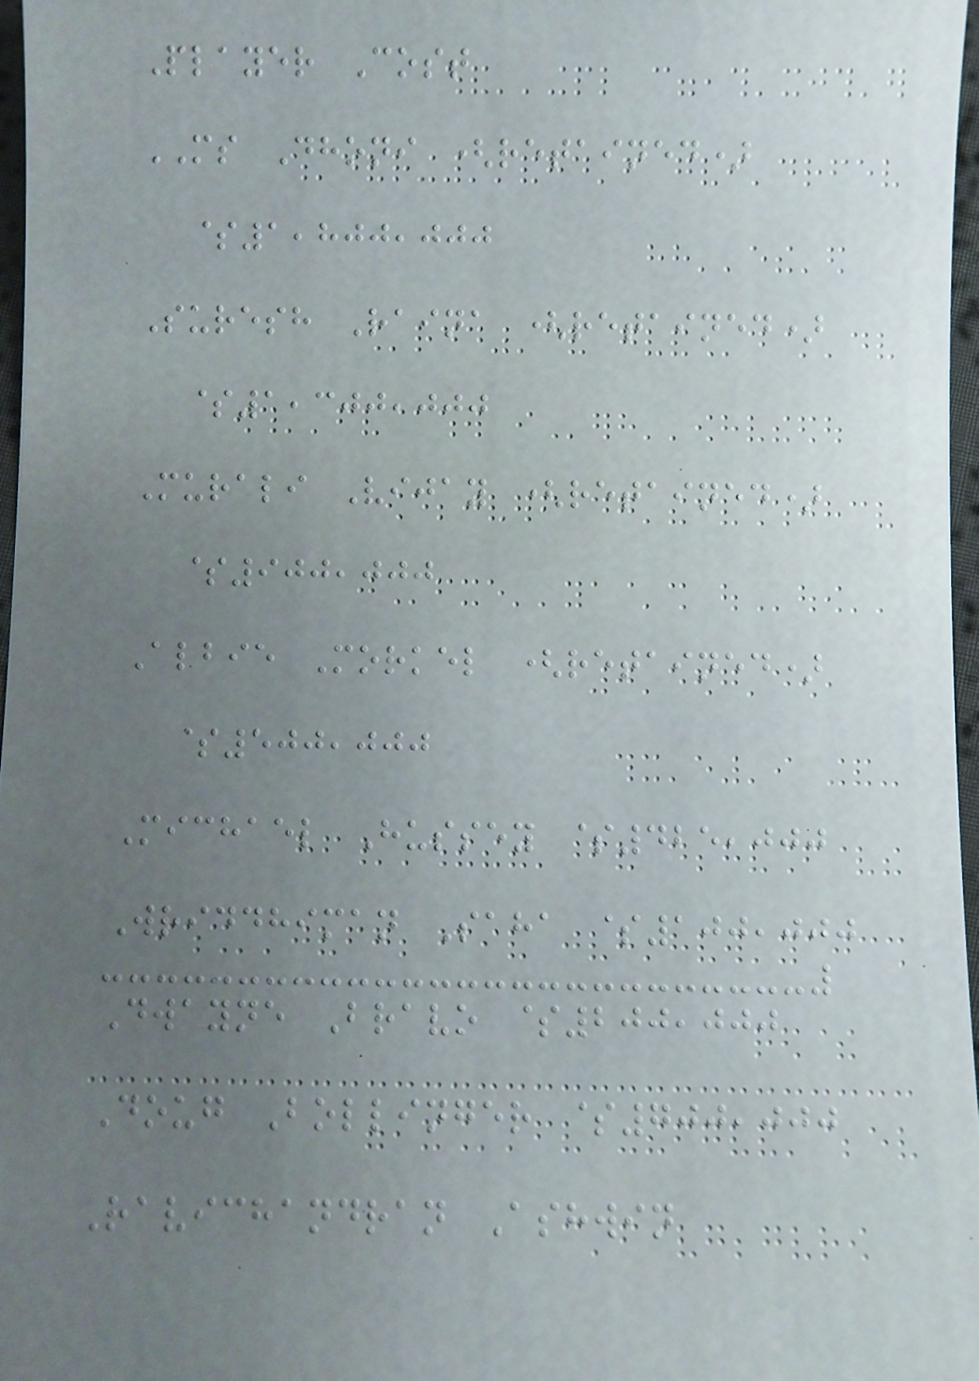Player Cost
MS Dhoni (retained)
$1,800,000
Suresh Raina (retained)
$1,300,000
Murali Vijay (retained)
$900,000
Albie Morkel (retained)
$500,000
Michael Hussey $425,000
Wriddhiman Saha $100,000
Dwayne Bravo $200,000
Doug Bollinger $700,000
Ravichandran Ashwin
